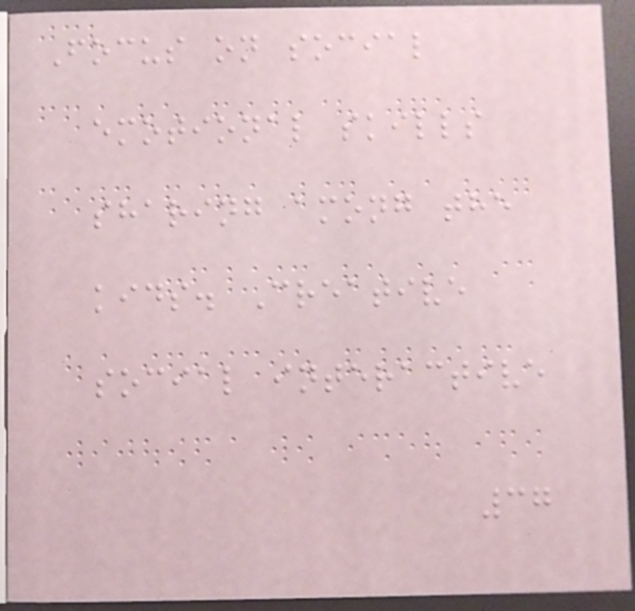Focus on social
emotional skills
sharing among the
kids. Creative
social interactive
37
